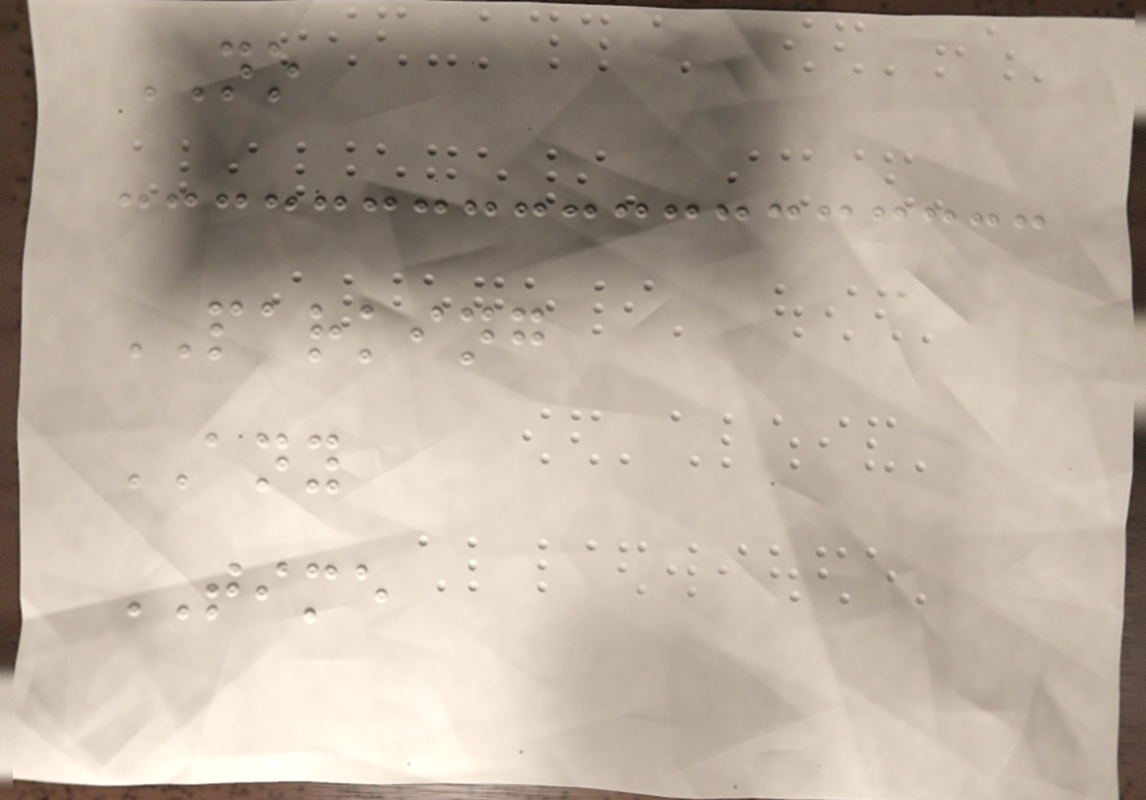NO
PARKING
ANY
TIME
